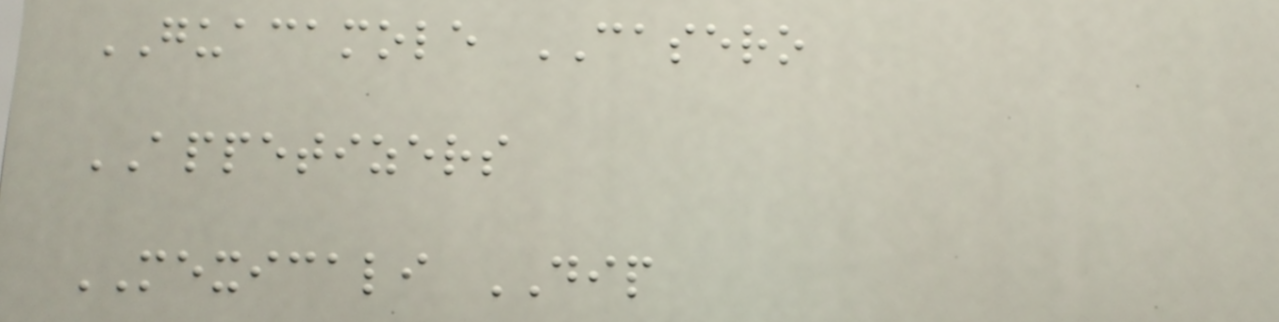GUACAMOLE CASERO
APPETIZERS
MEXICALI DIP
